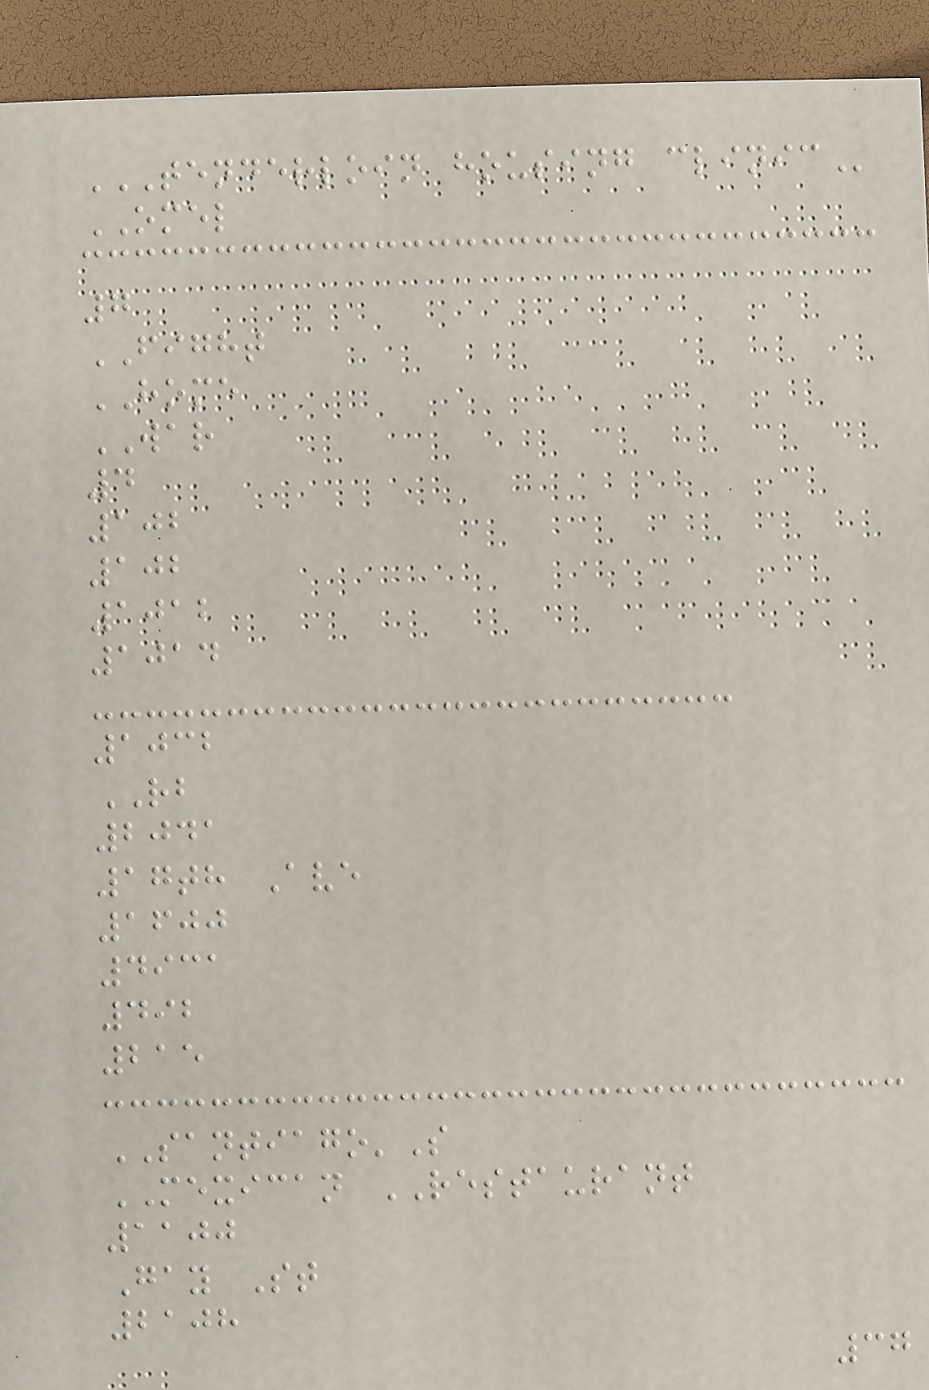TENDERLOIN HOUSING CLINIC
OMEL
7
FIGHT
HOME
WAR
4
102
102
1012
1014
1032
RB
2041
17th Ave
1600
4931
492
215
SANTIAGO'S
MEXICAN RESTAURANT
1100
Gay St
2108
37
